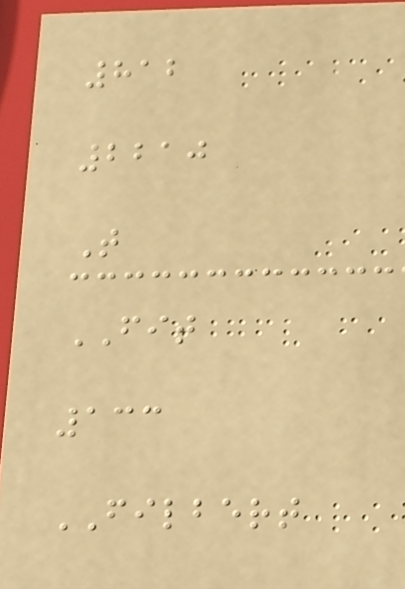812
2210
T
FIT
133
FILBERT
